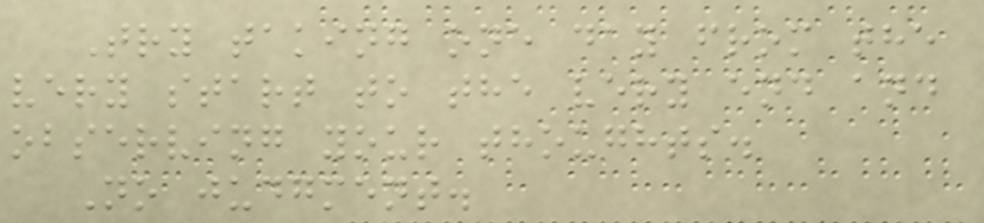Try taking one day from the
very start to the very end and
observing your thoughts.
No judgment.
